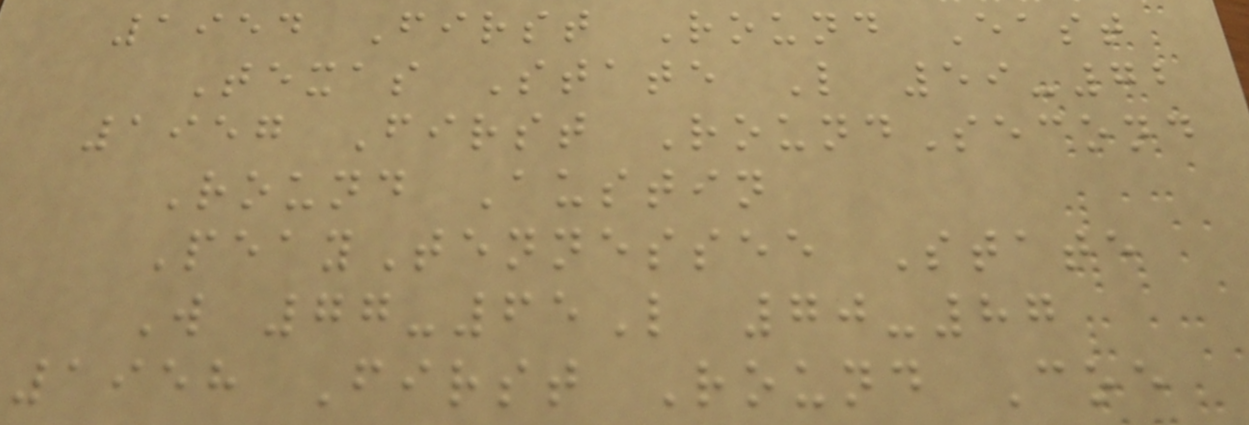1954 First Round East
Texas State L 59-72
1957 First RoundSecond
Round Austin
PeayTennessee State
W 77-65L 70-87
1958 First Round Coe
